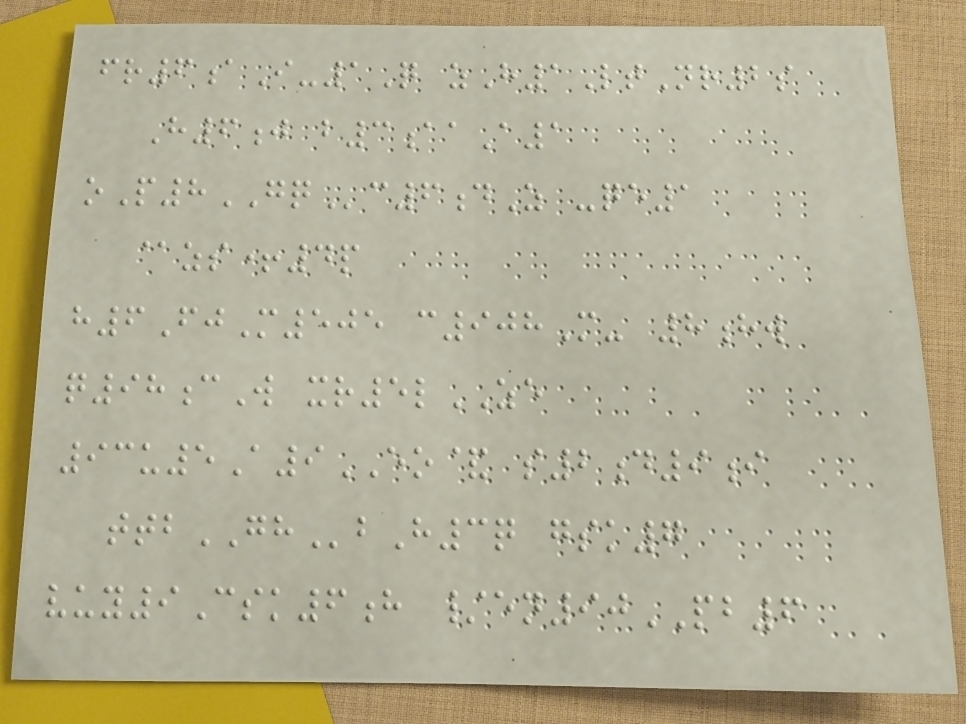fr6aI-1Q zH1LtNr2s
H6j b3aaA1
oP8GQc6dZ -qe1
@zs+4p
h6FjM505 c908M- 8hw
q98cW xr5lZE
93u5A9EO& s2d9i
ttbGHbH3q gsk7
vuy9Csk6h /en90PB6
